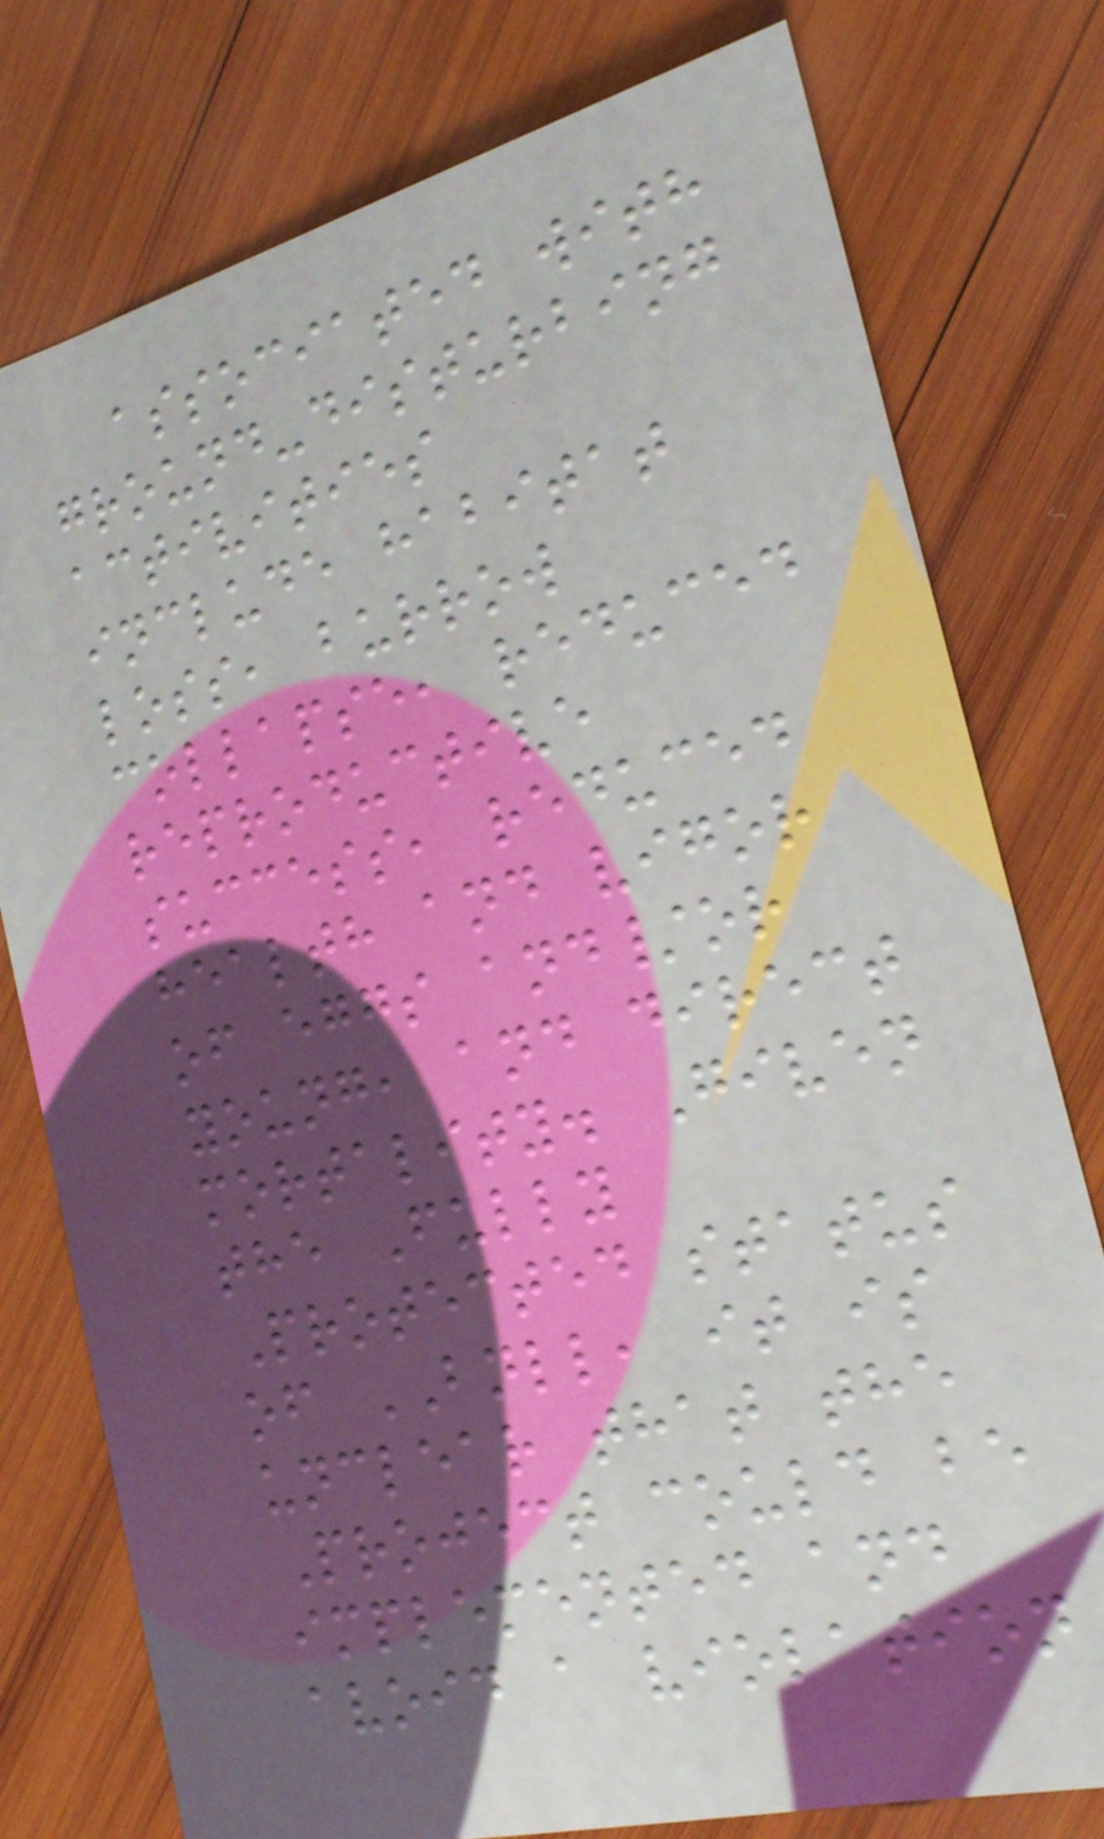associated with
ground-disturbing
activities
include habitat
loss, burrow
collapse, reduced
reproductive
success, reduced
health and vigor
of eggs and/or
young, and direct
mortality. Given
the Fully
Protected status
of BNLL, it is
unclear that the
Project could be
implemented and
avoid a violation
